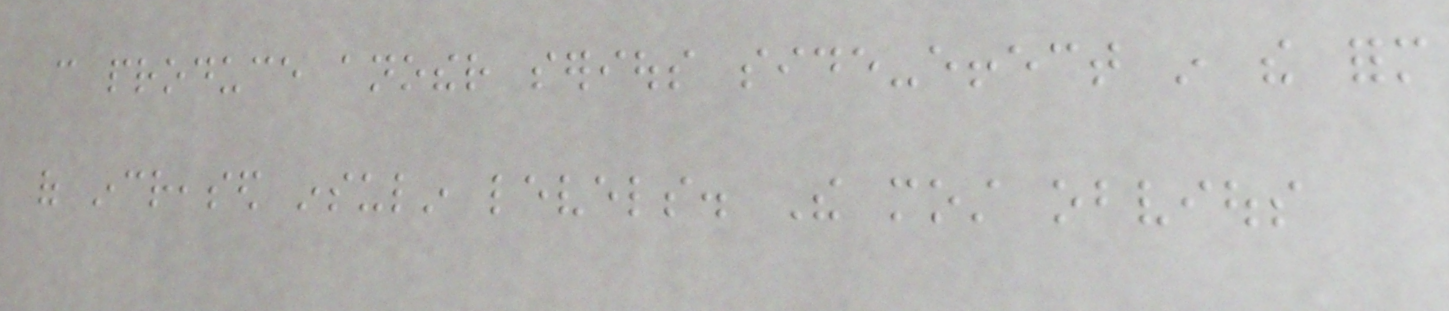can produce another serious side-effect in the form
of increased insulin levels. The most obvious
